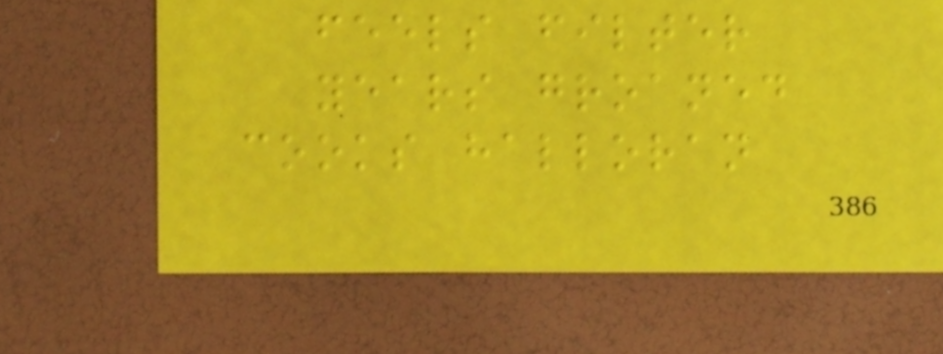feels filter
years groaned
cooks halloran
